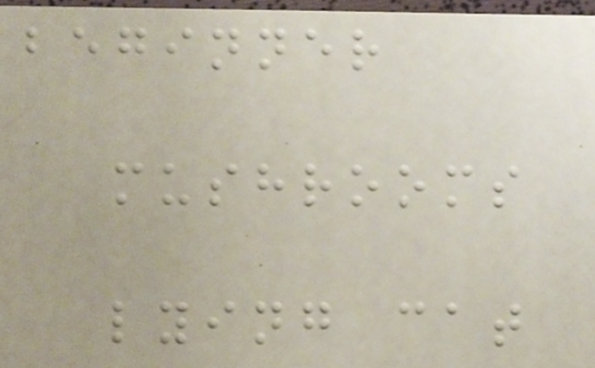beginner
mushrooms
lying cat
